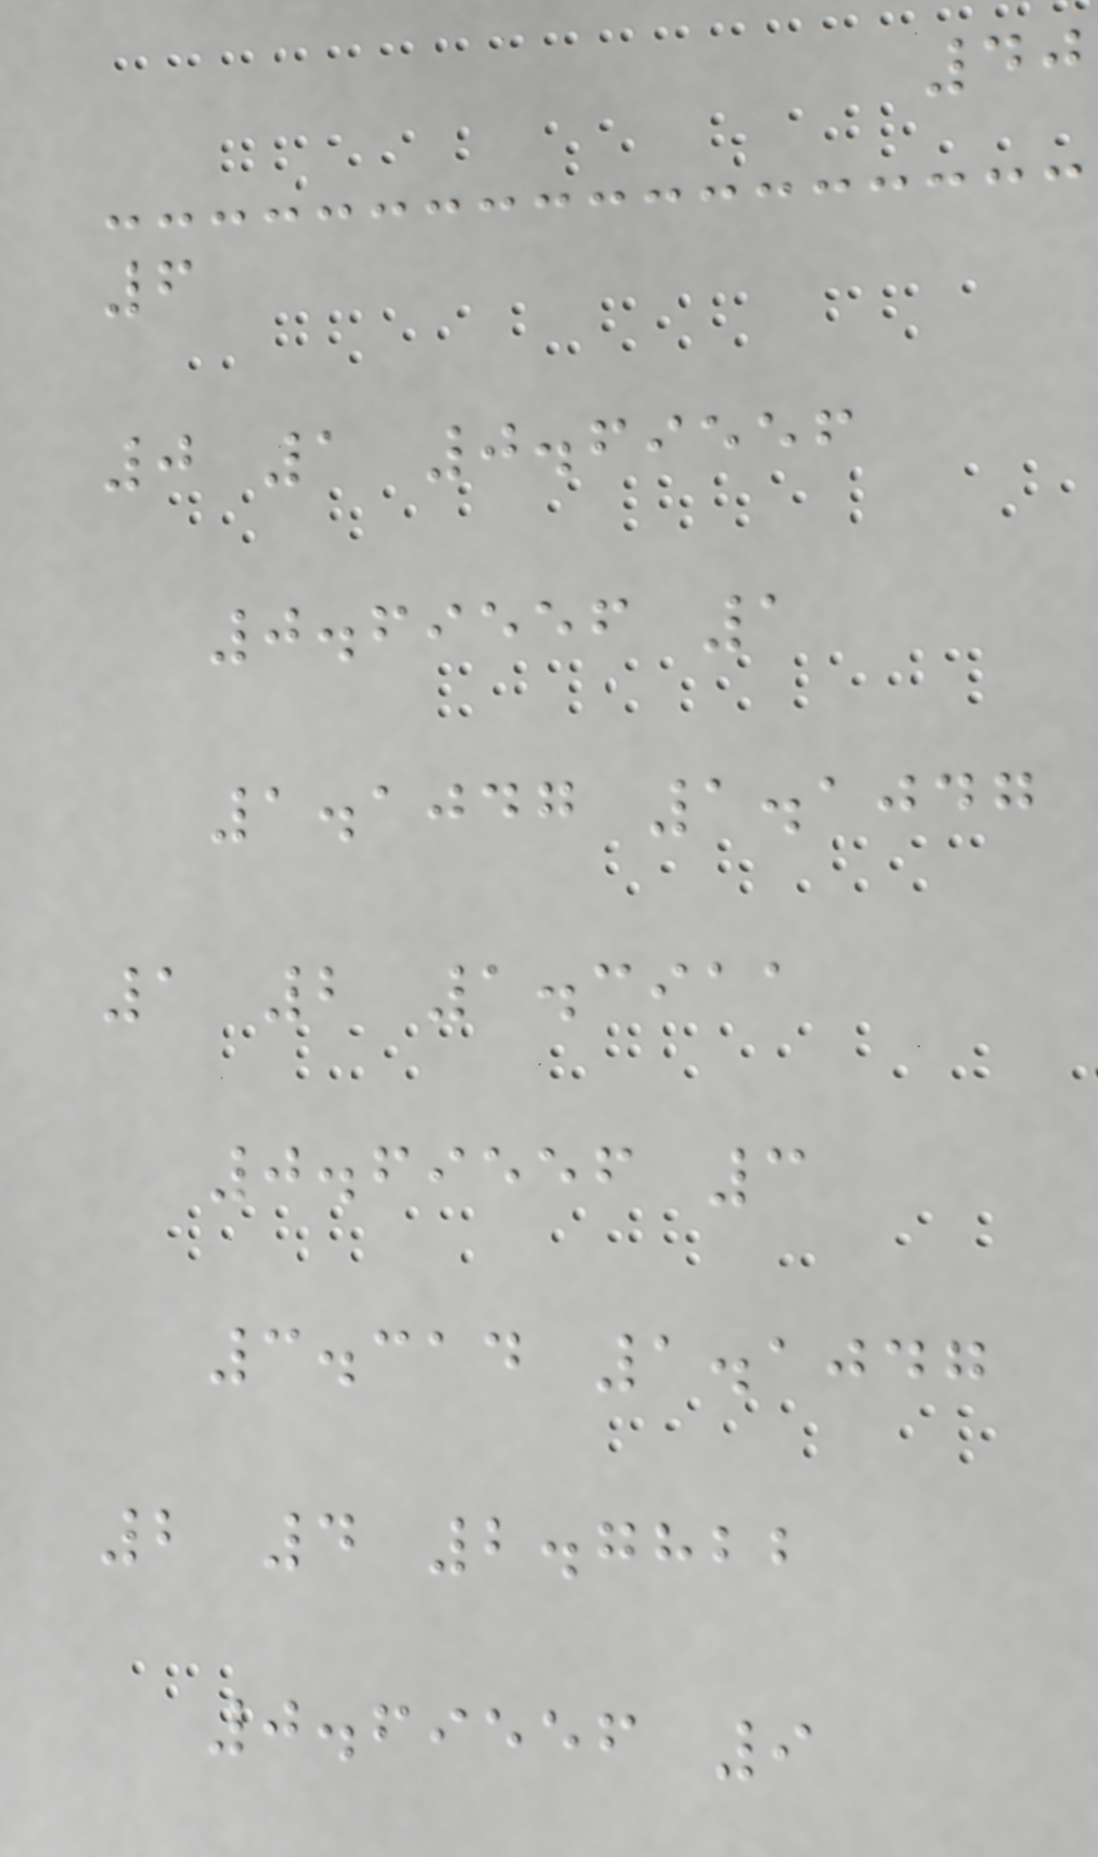40
6
0 1 0.69556
0.69556 1
1.1047 1.1047
1 2 1.3911
0.69556 3
3.314 1.1047
2 4 2.7822
0.69556 9
